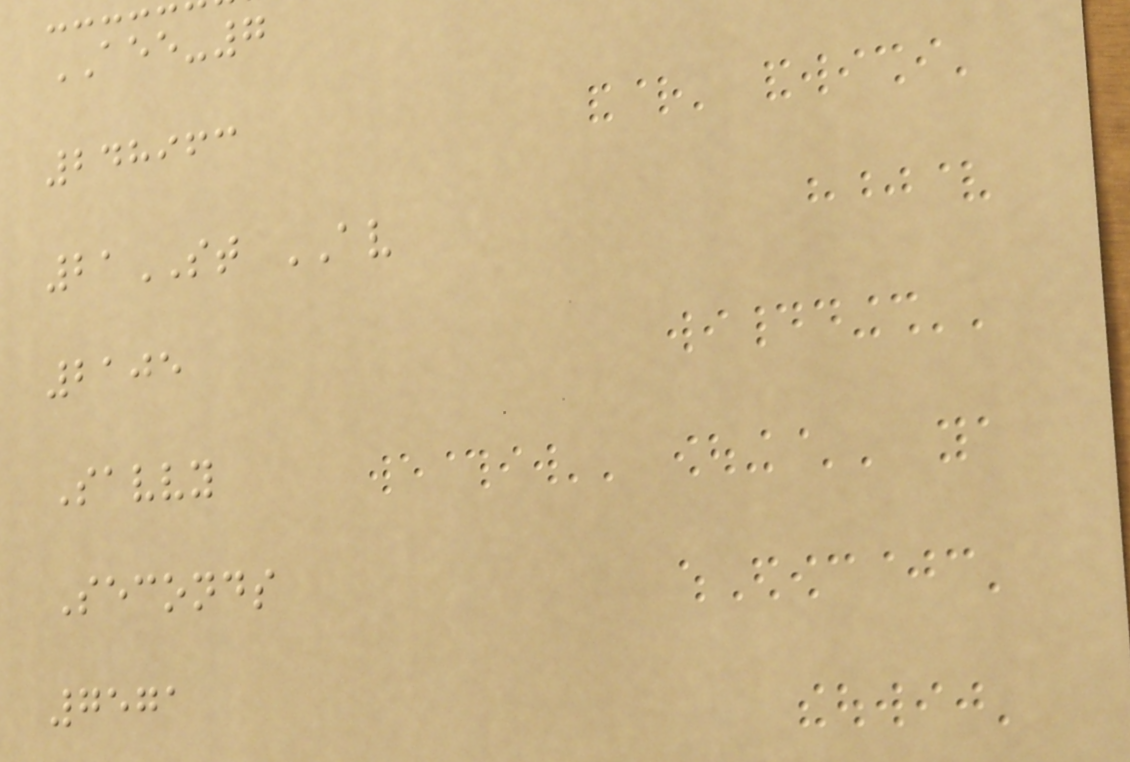AEE-7
248963
21ST AV
2105
Savvy
Seconds
7571
